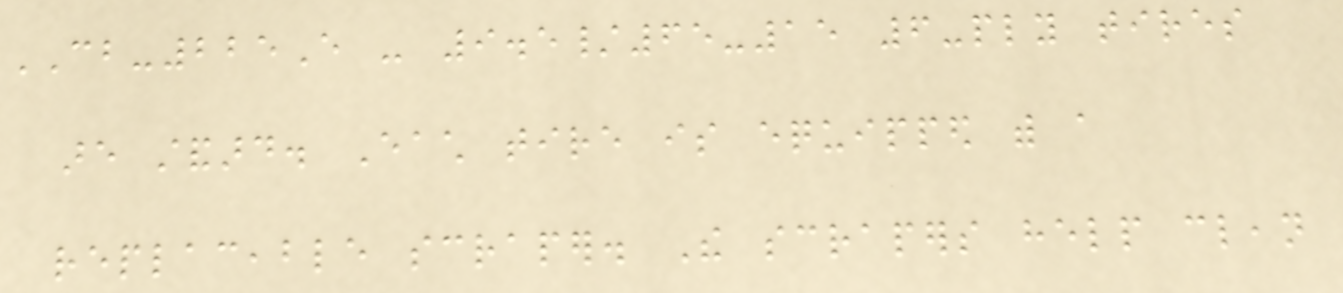CB-225E - 9.5/65-15 6-ply tires
are standard. Each tire is equipped with a
replaceable scraper. The scrapers help clean
